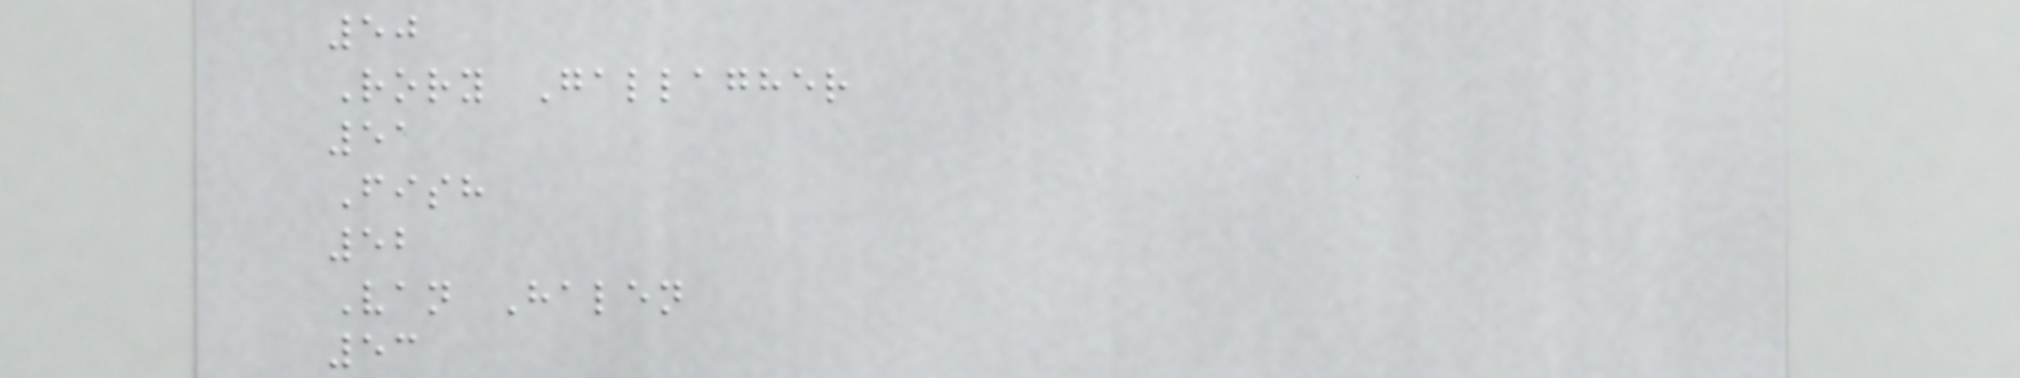50
Rory Gallagher
51
Fish
52
Van Halen
53
